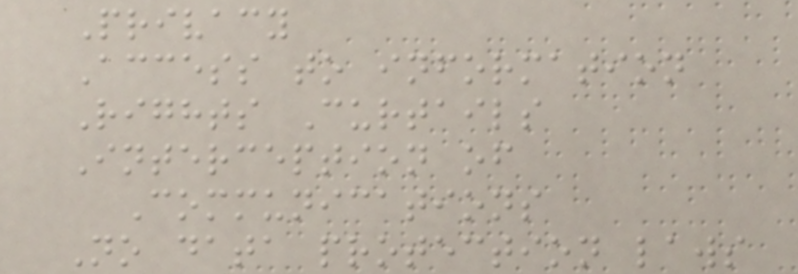Privacy
Access to information
Rights Curtails
Interception of
Communications
No data protection laws
